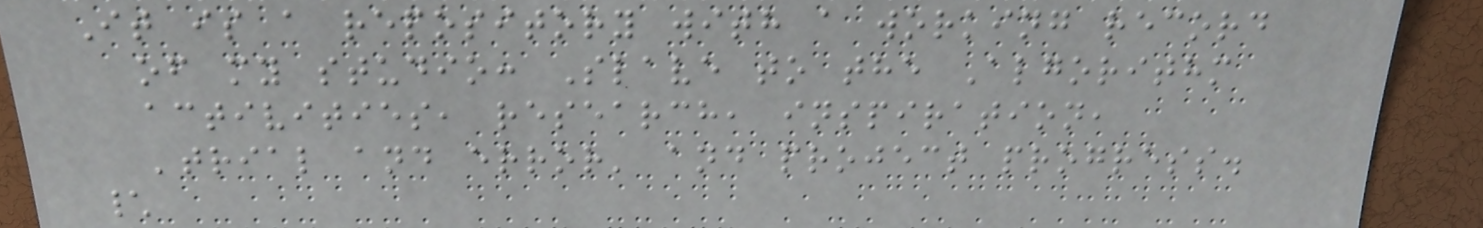It is a repository with a working record
of my studio: Slave to the Algorithm
activities, research, inspiration,
'trial and error' and project progress.
\
